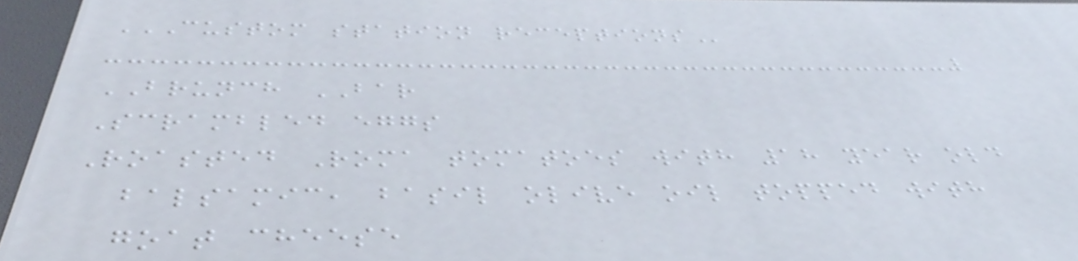CUSTOM STATION RECEPTIONS
BRUNCH BAR
Scrambled eggs
Roasted Roma tomatoes with 18 year old
balsamic, basil olive oil topped with
goat cheese
